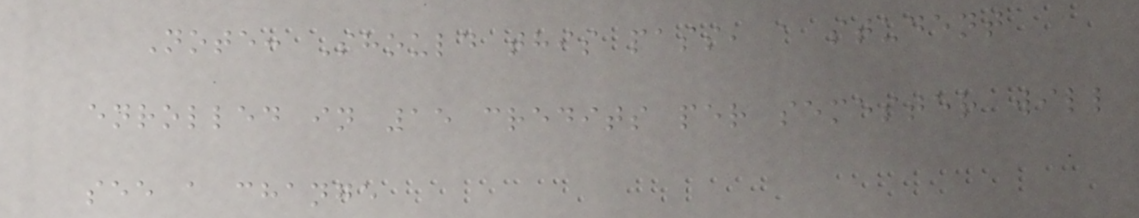Note: Should this pass, a student
enrolled in 15 credits per semester will
see a change
